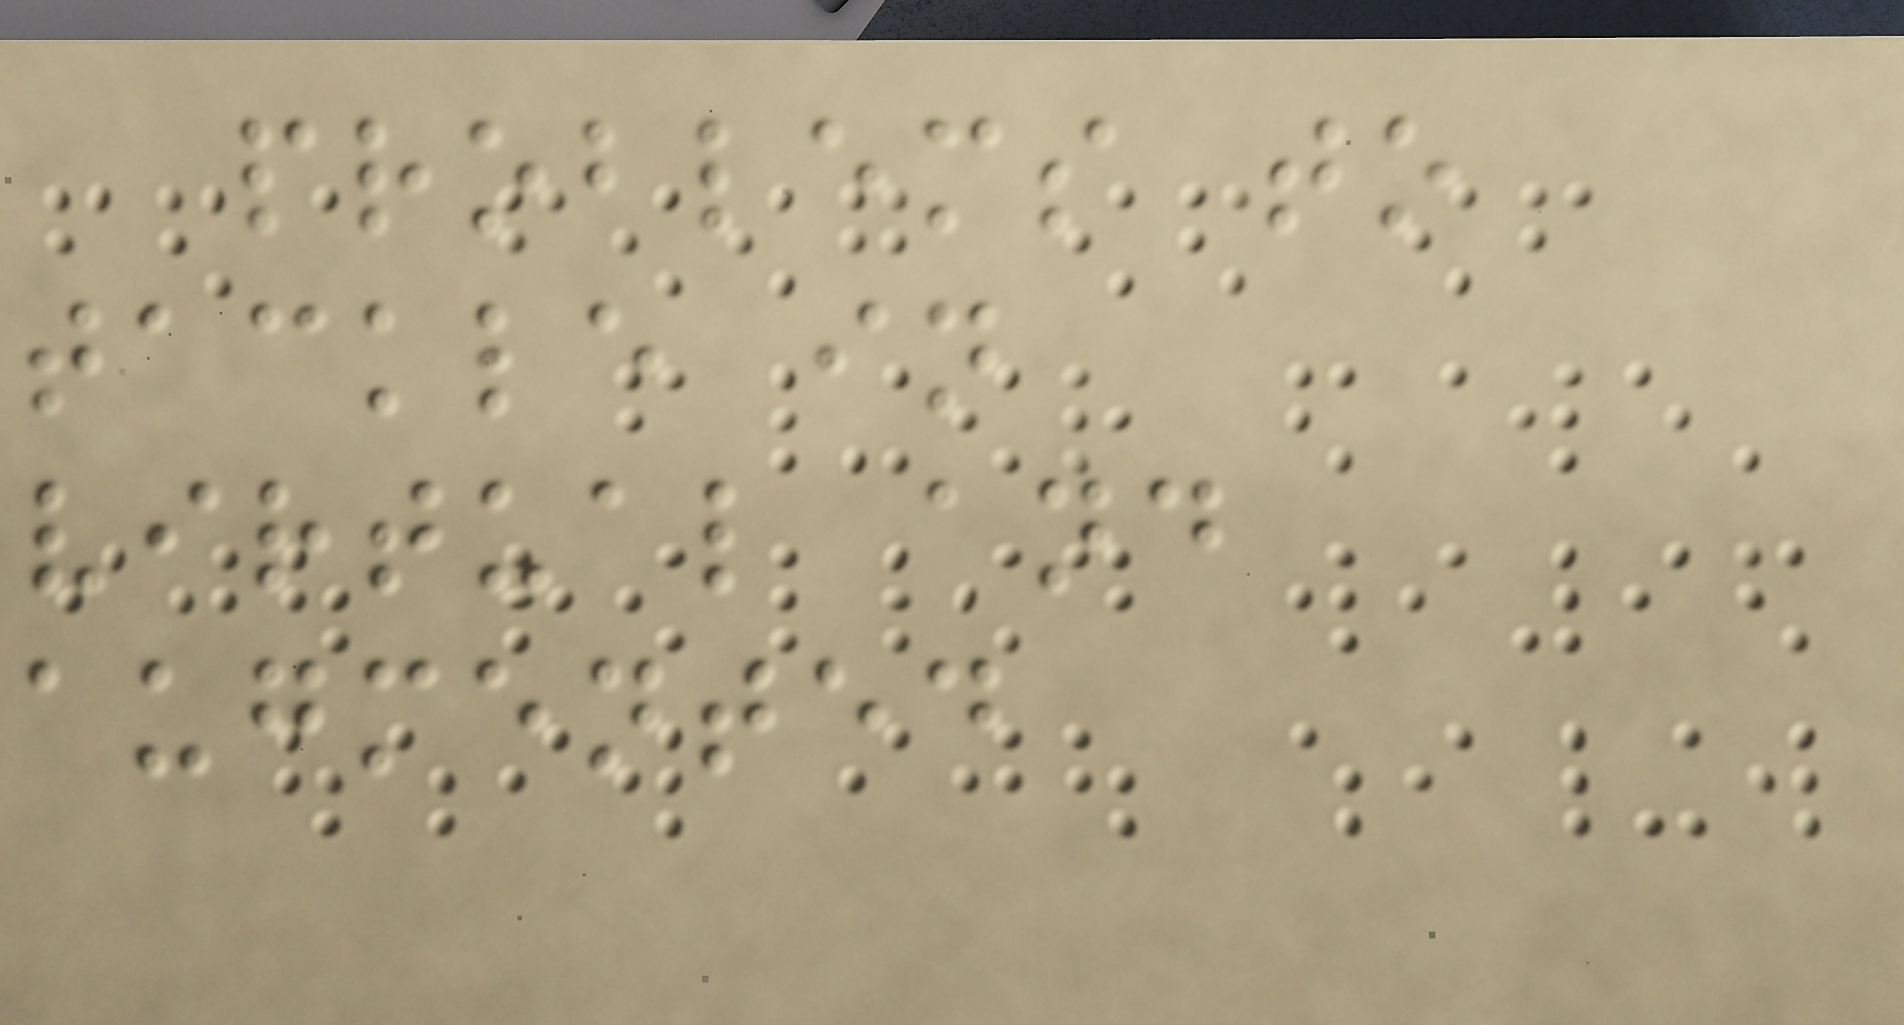problems to
tackle in
virtual and
augmented
